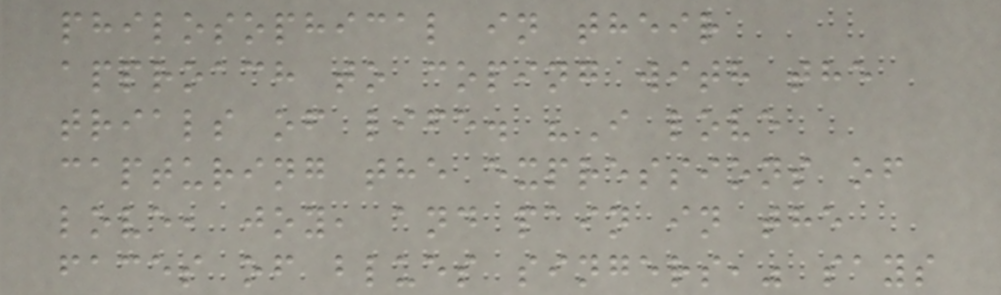philosophical in their
approach to coping with the
trials of life. "I love
capturing the expressions of
love, joy, and pain in the
faces of blues singers," says
